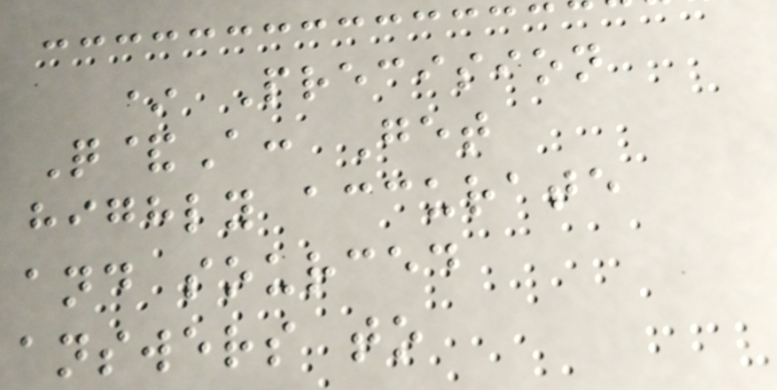* Precision
Q&A: Get
highly accurate
and sourced
answers to
